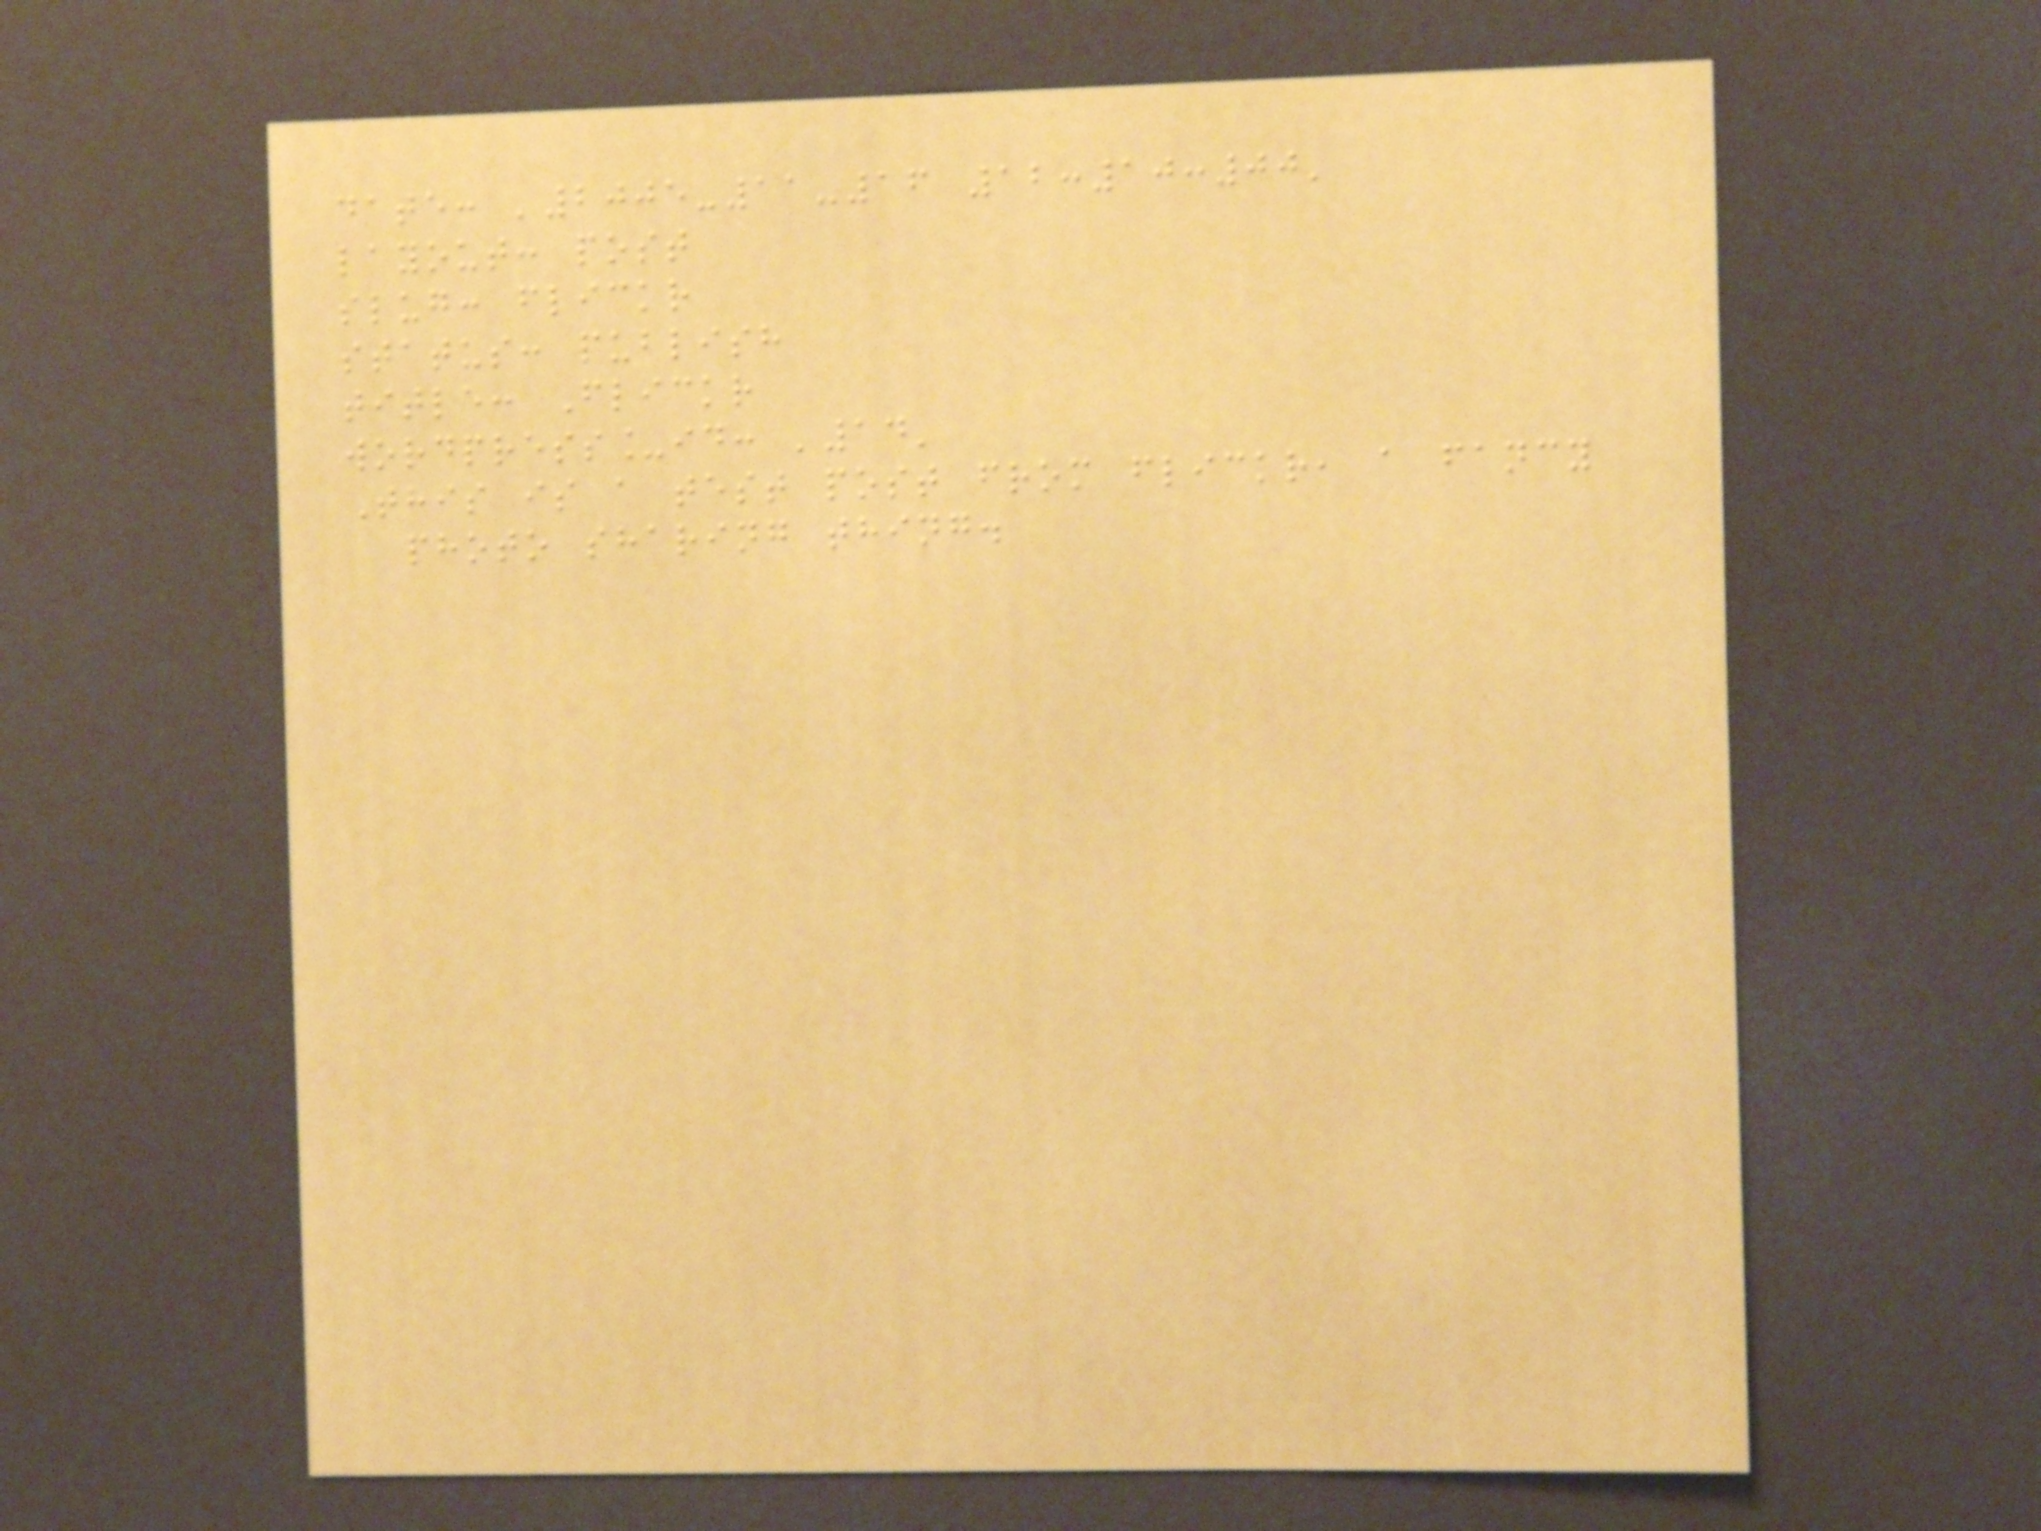date: '2005-11-16 12:10:00'
layout: post
slug: flickr
status: publish
title: Flickr
wordpress_id: '14'
This is a test post from flickr, a fancy
photo sharing thing.
